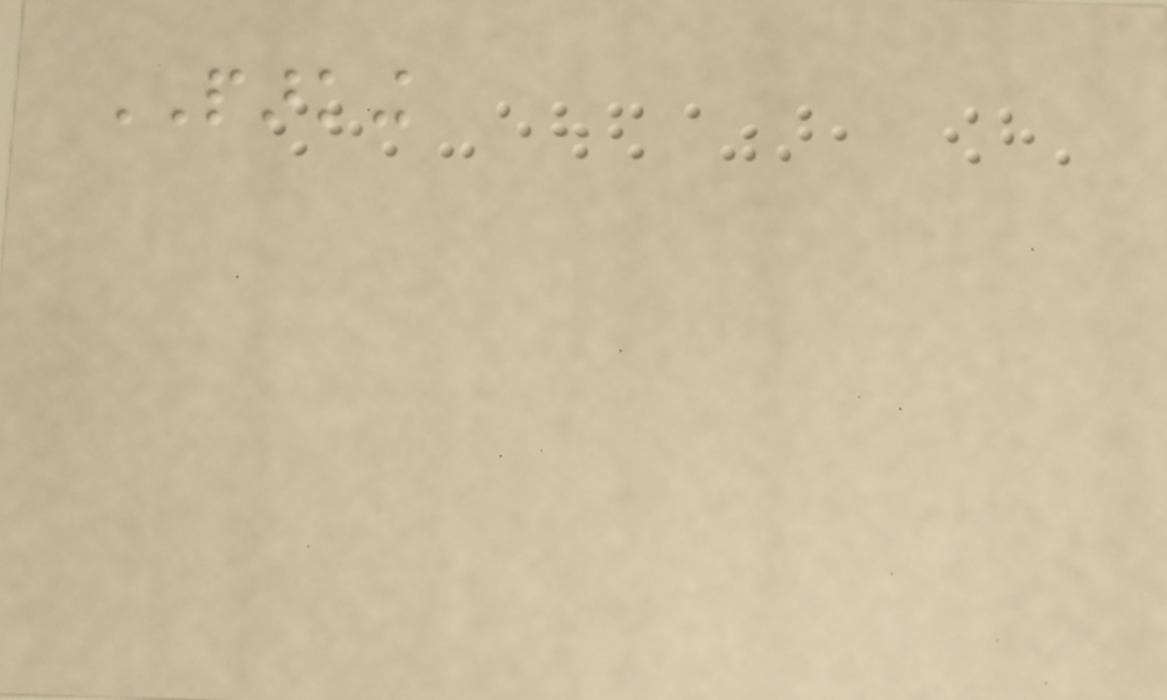PARKING
